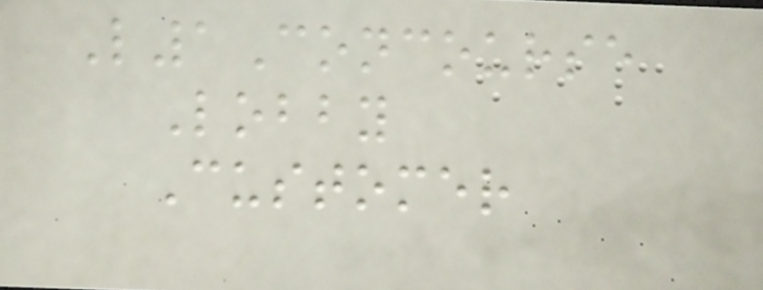L1Concourse
Lobby
Customer
